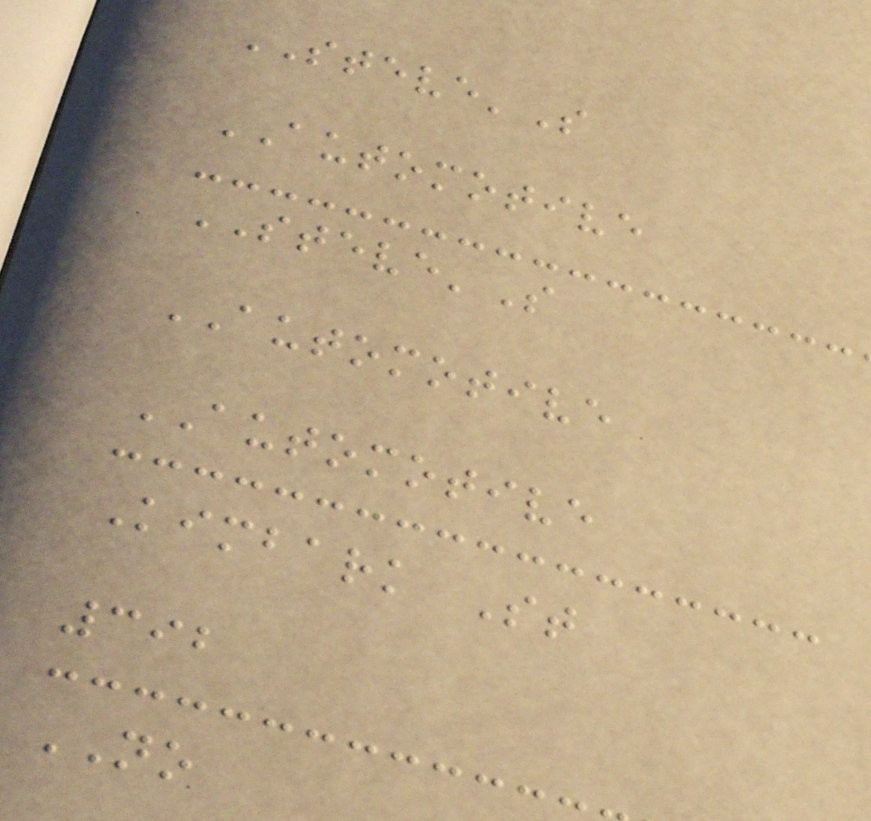STEVE'S
AUTOMOTIVE
STEVE'S
AUTOMOTIVE
AUTOMOTIVE
Kimbark St
392
NO
